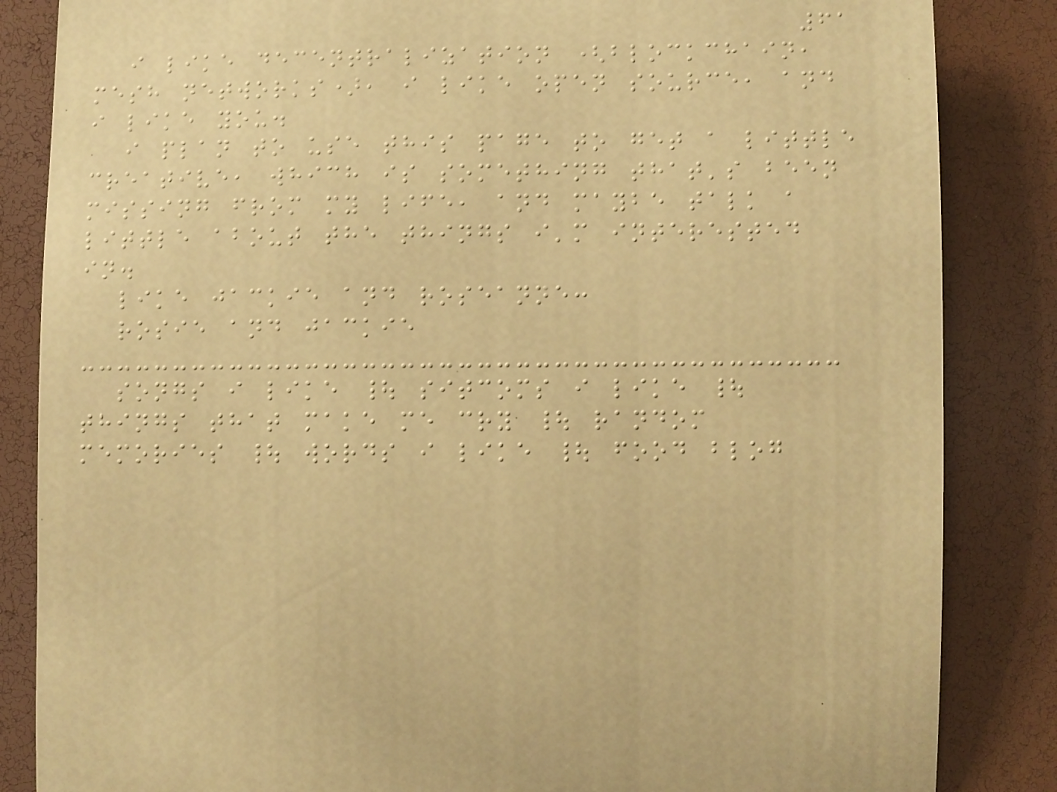61
i like decentralization (blockchain,
mesh networks), i like open source, and
i like you.
i plan to use this page to get a little
creative, which is something that's been
missing from my life, and maybe talk a
little about the things i'm interested
in.
like jackie and roseanne:
rosie and jackie
songs i like | sitcoms i like |
things that make me cry | random
memories | words i like | food blog
